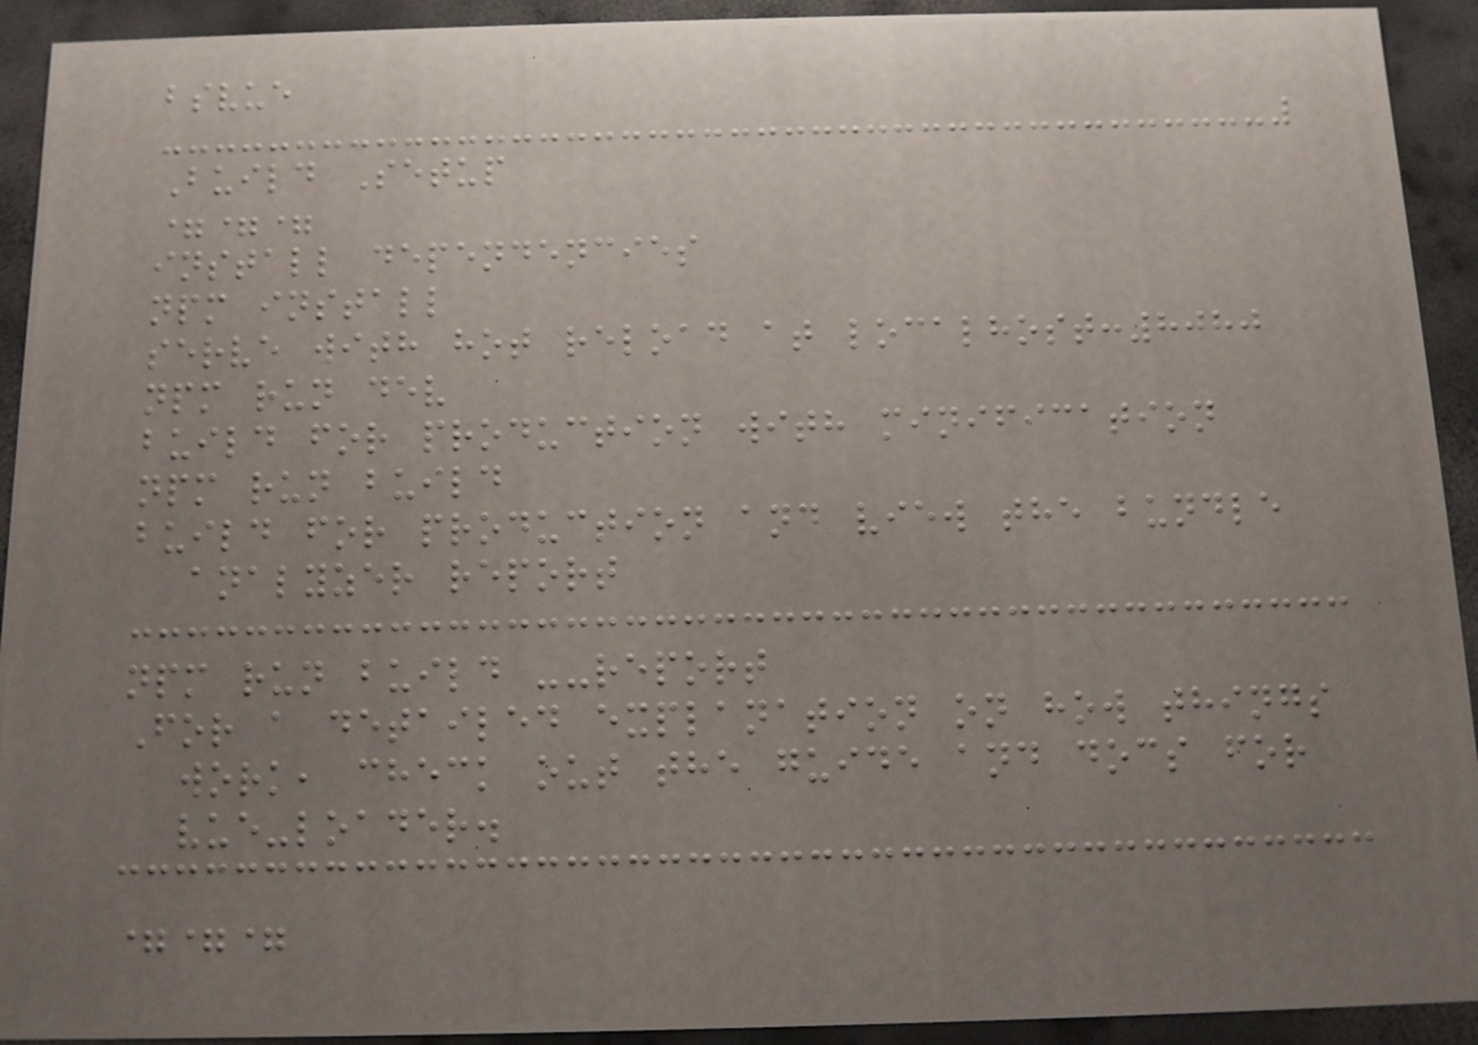bsvue
Build Setup
===
install dependencies
npm install
serve with hot reload at localhost:8080
npm run dev
build for production with minification
npm run build
build for production and view the bundle
analyzer report
npm run build --report
For a detailed explanation on how things
work, check out the guide and docs for
vue-loader.
===
